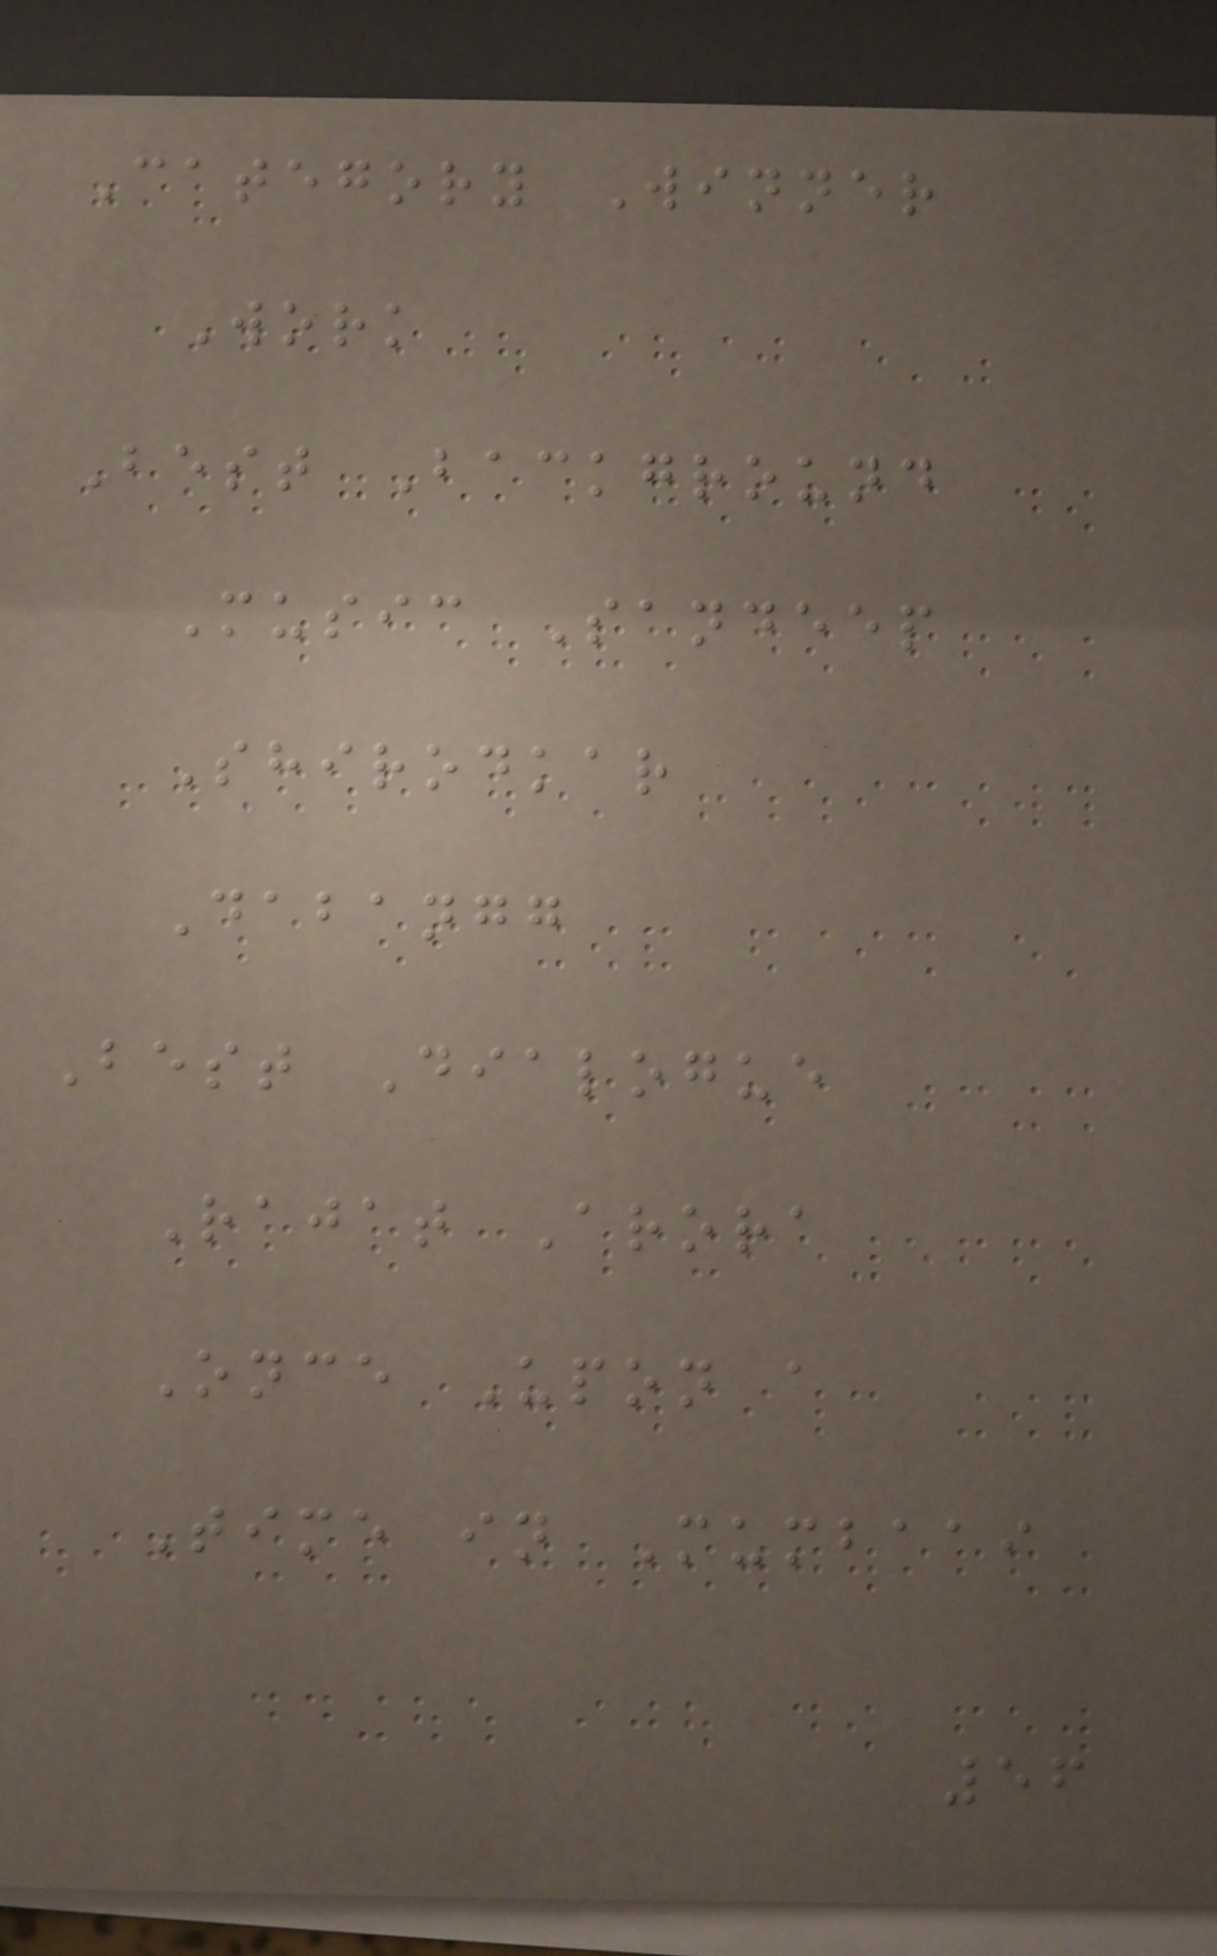Category Winner
Work
Best Background
Music Sandeep
Shirodkar
Dabangg
Best Dialogue
Rajat Arora
Once Upon a
Time in Mumbaai
56
